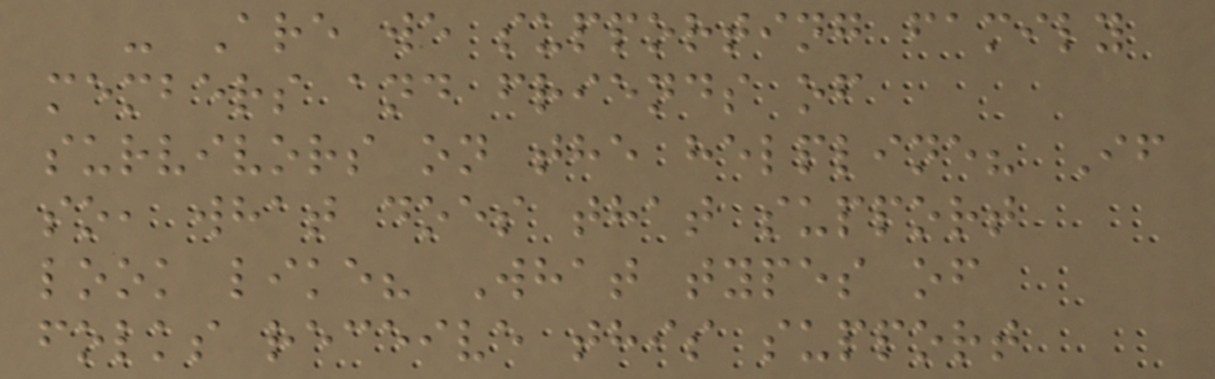- Are we supporting family
members and friends of
survivors on the helpline? If
so, what does that support
look like? What types of
folks receive this support
